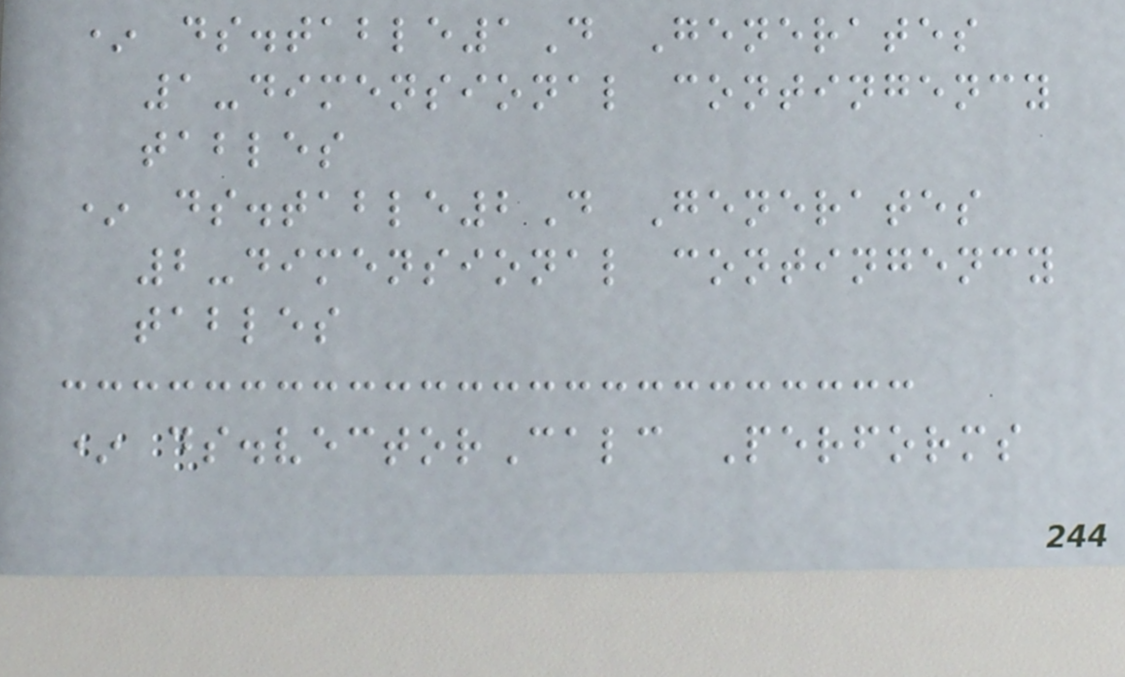* ds.table1D Generates
1-dimensional contingency
tables
* ds.table2D Generates
2-dimensional contingency
tables
* ds.vectorCalc Performs
